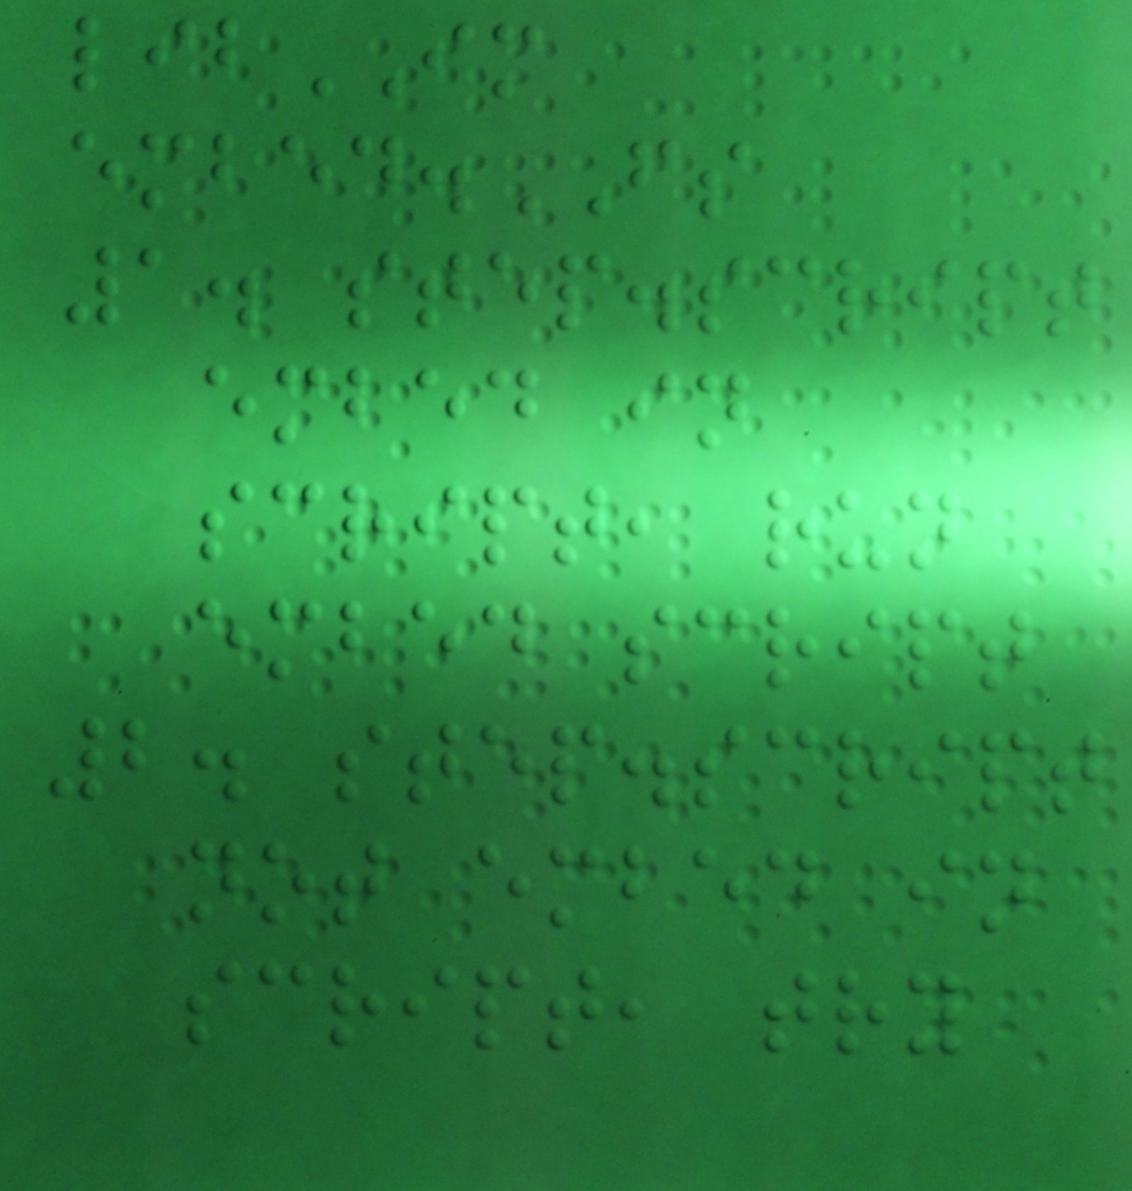libIM
embed.FS
1. step.script
embed in
script, run
embed script
2. step.script
not embed in
script, try
